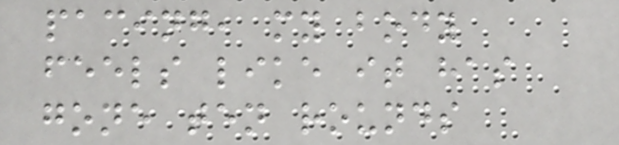pacing, my body
feels like it has
gone ten rounds
